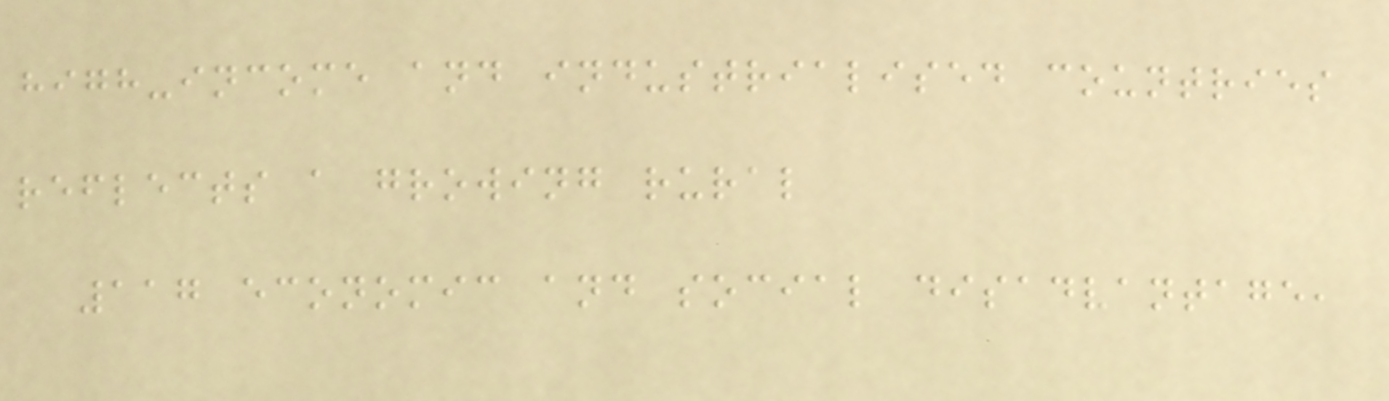high-income and industrialised countries
reflects a growing rural
117 economic and social disadvantage,
